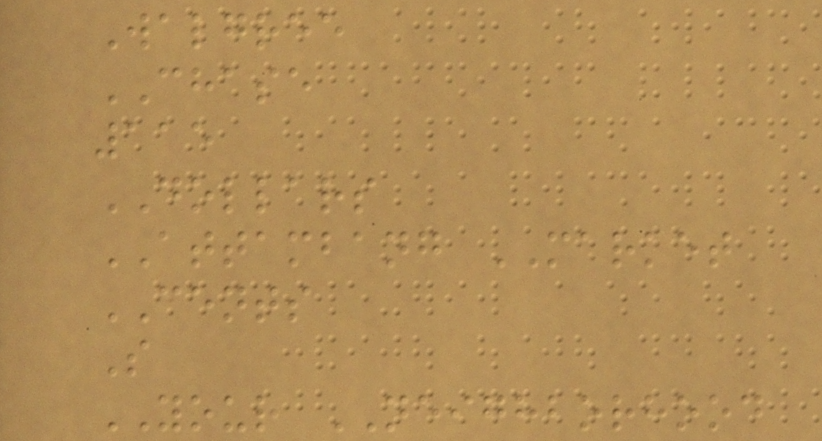Walgree
CHASE
115
DOLLARS
ATTAMBANG MARKET
CENTS
S
YOUR NEIGHBORHOOD
